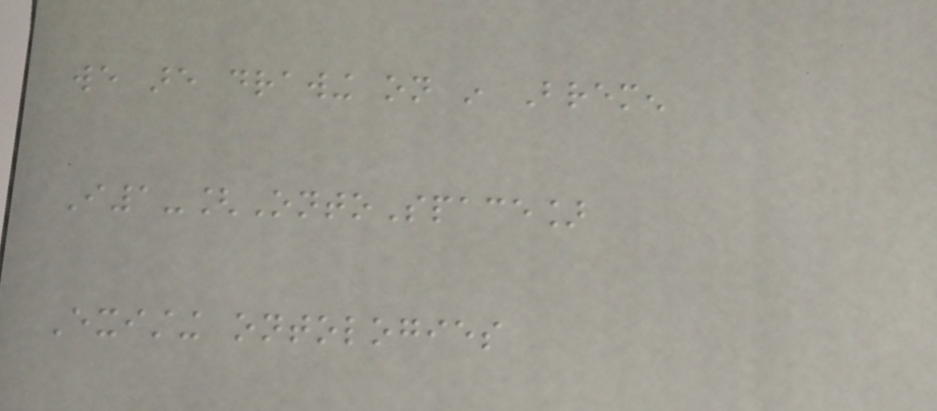we are drawing on in Bremen
I1-[OntoSpace]
Existing ontologies
